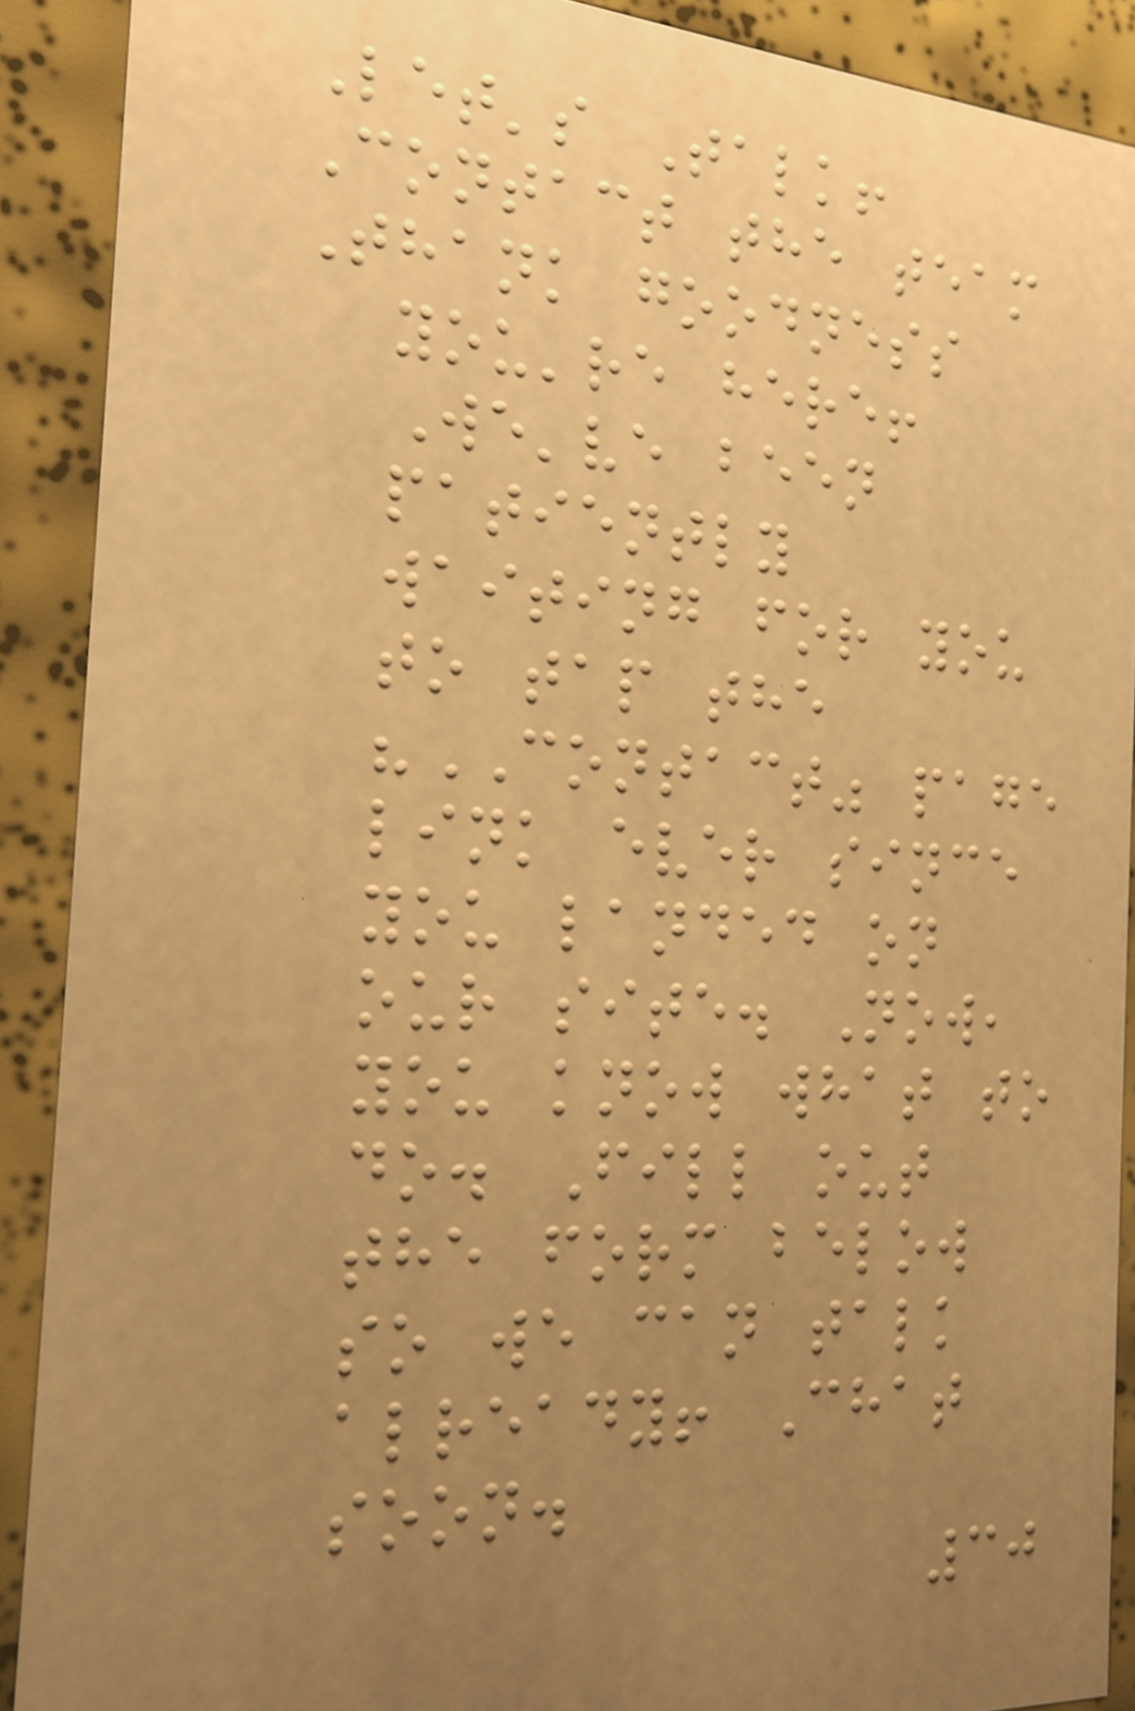Let's Talk!
Contact the team
Thank goodness
you're here!
We've been
patiently
waiting for you
to tap the
"CONTACT" page
link ever since
you landed on
our site. Now,
you know what to
do. Fill out
the form below
so we can talk
already! Chat
soon.
30
